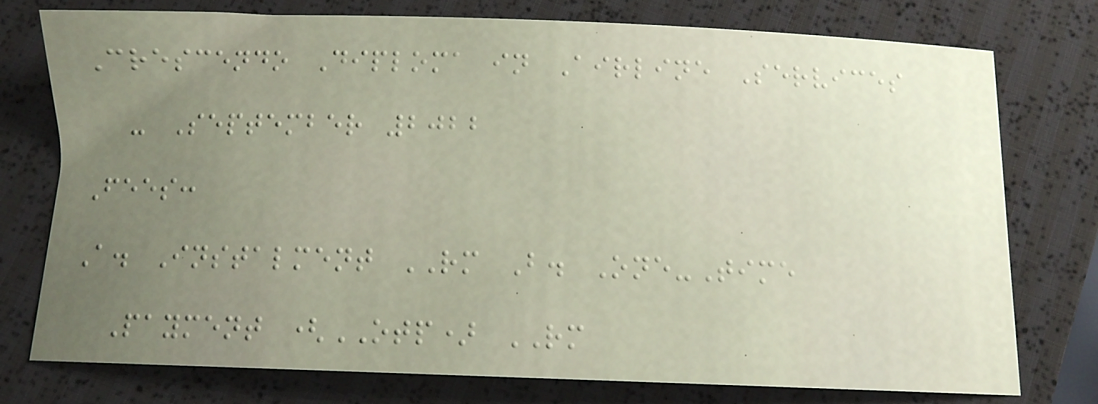Crescendo Diploma in Airline Services
- September 2022
Fees:
A. Instalment RM B. One-Time
Payment (OTP) RM
